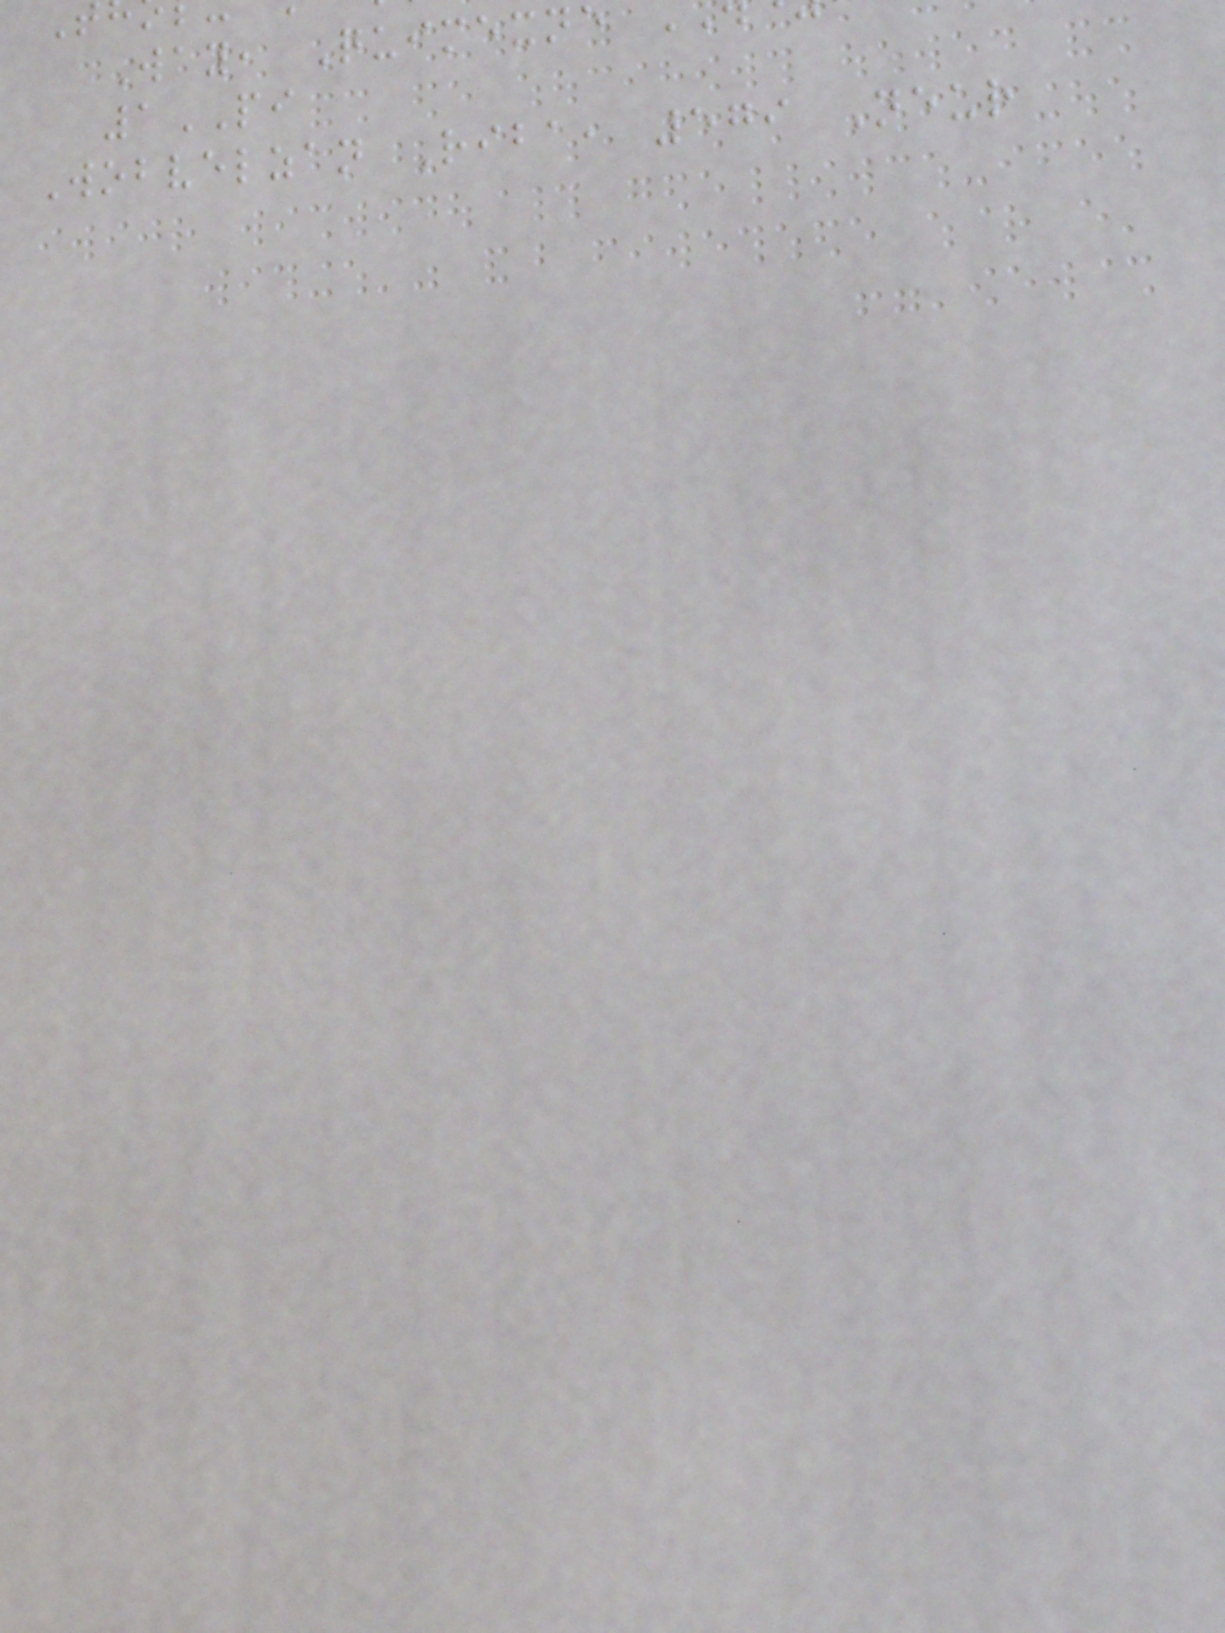Way, Quimexne
1PI
Wobvelzan Riba, 579 Neur
